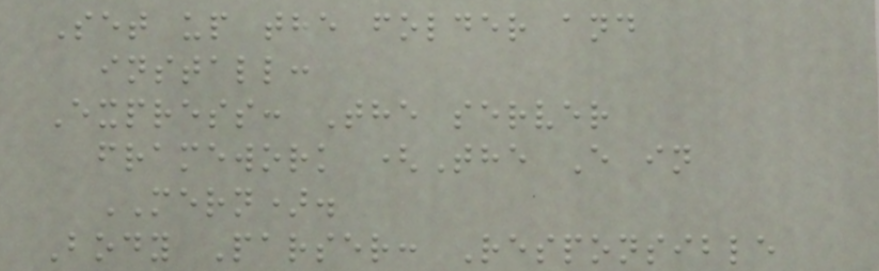Set up the folder and
install:
Express: The server
framework (The E in
MERN).
Body Parser: Responsible
